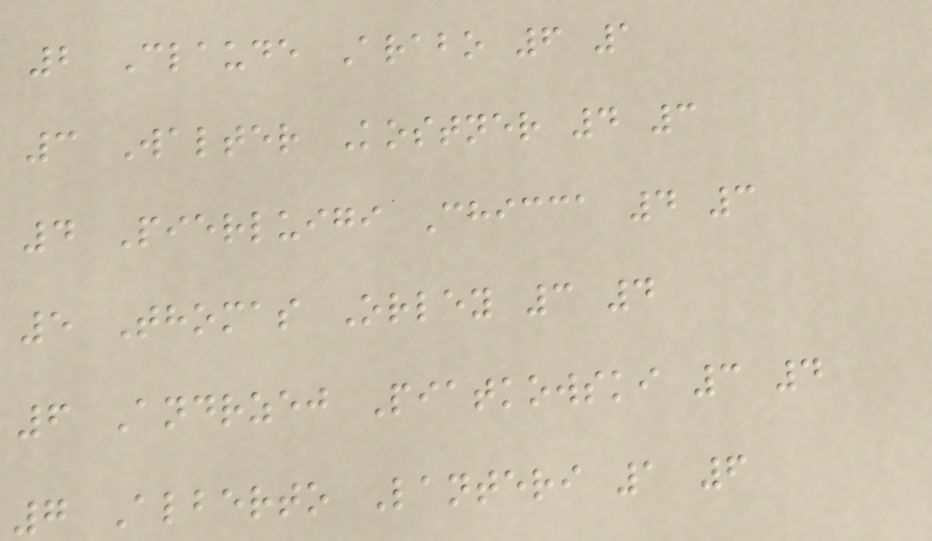2 Claude Arabo 6 1
3 Walter Kostner 4 3
4 Pierluigi Chicca 4 3
5 Thomas Orley 3 4
6 Andrzej Piatkowski 3 4
7 Alberto Lanteri 1 6
